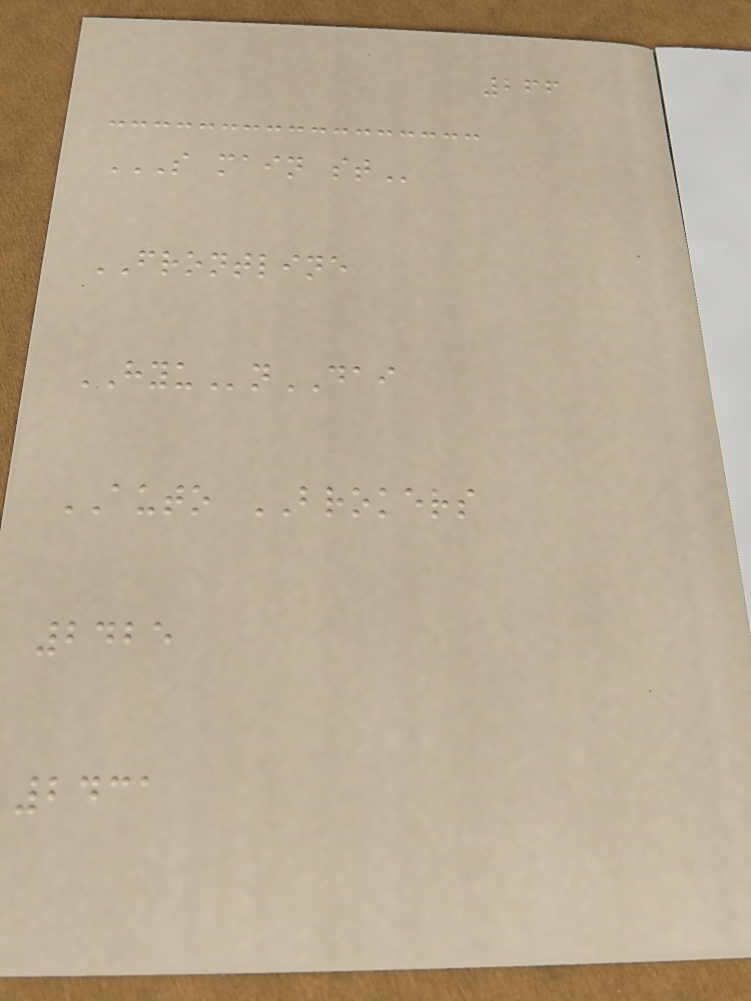266
S MAIN ST
FRONTLINE
HYUnDAI
AUTO BROKERS
2425
2431
